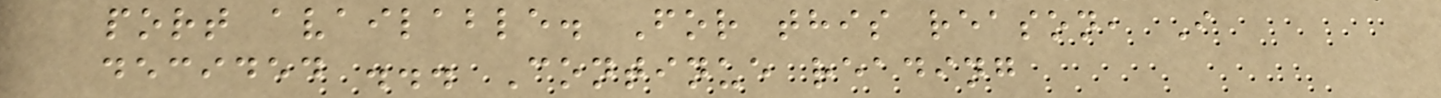port available. For this reason, I
decided ... Continue reading
